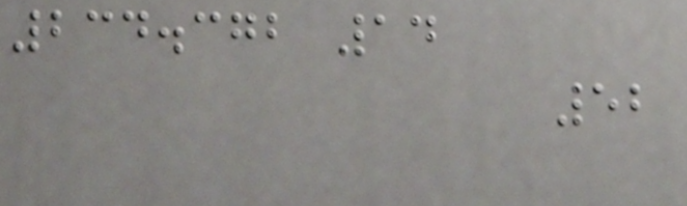234.372 14
52
